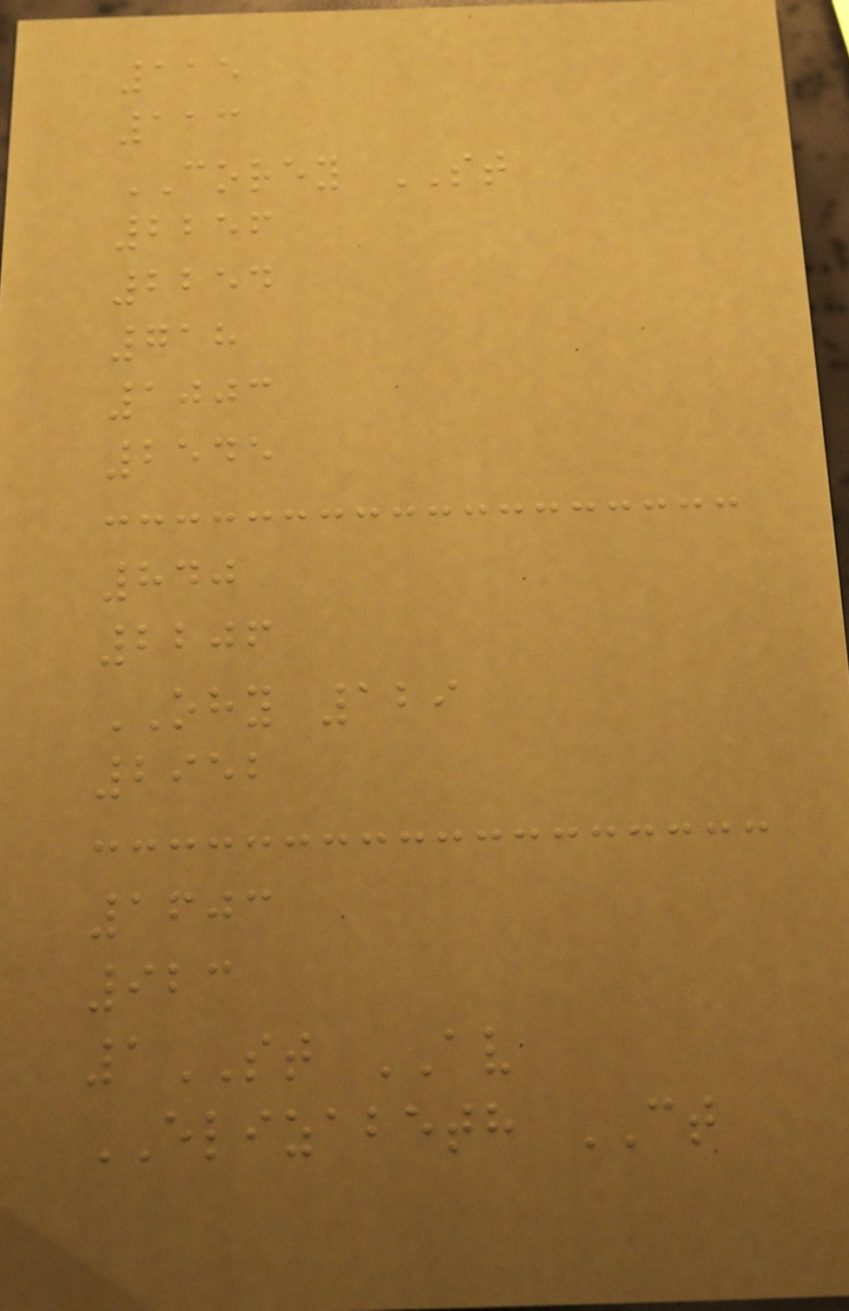115
113
COREY ST
2256
2254
718
1003
2545
840
2206
OHY 129
2952
1603
923
1ST AV
ELIZABETH CT
